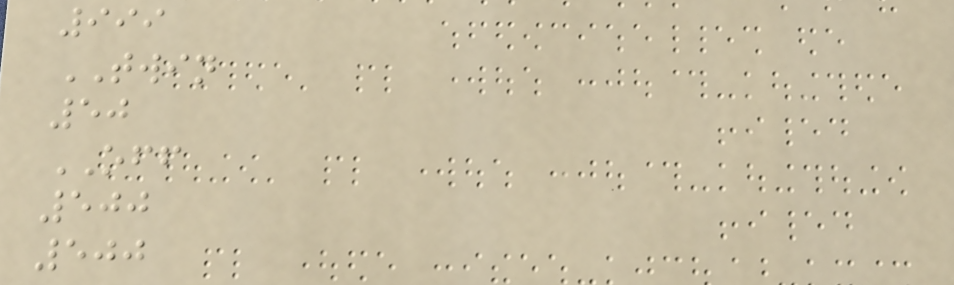999
TWIN
50
OFF
500
500
